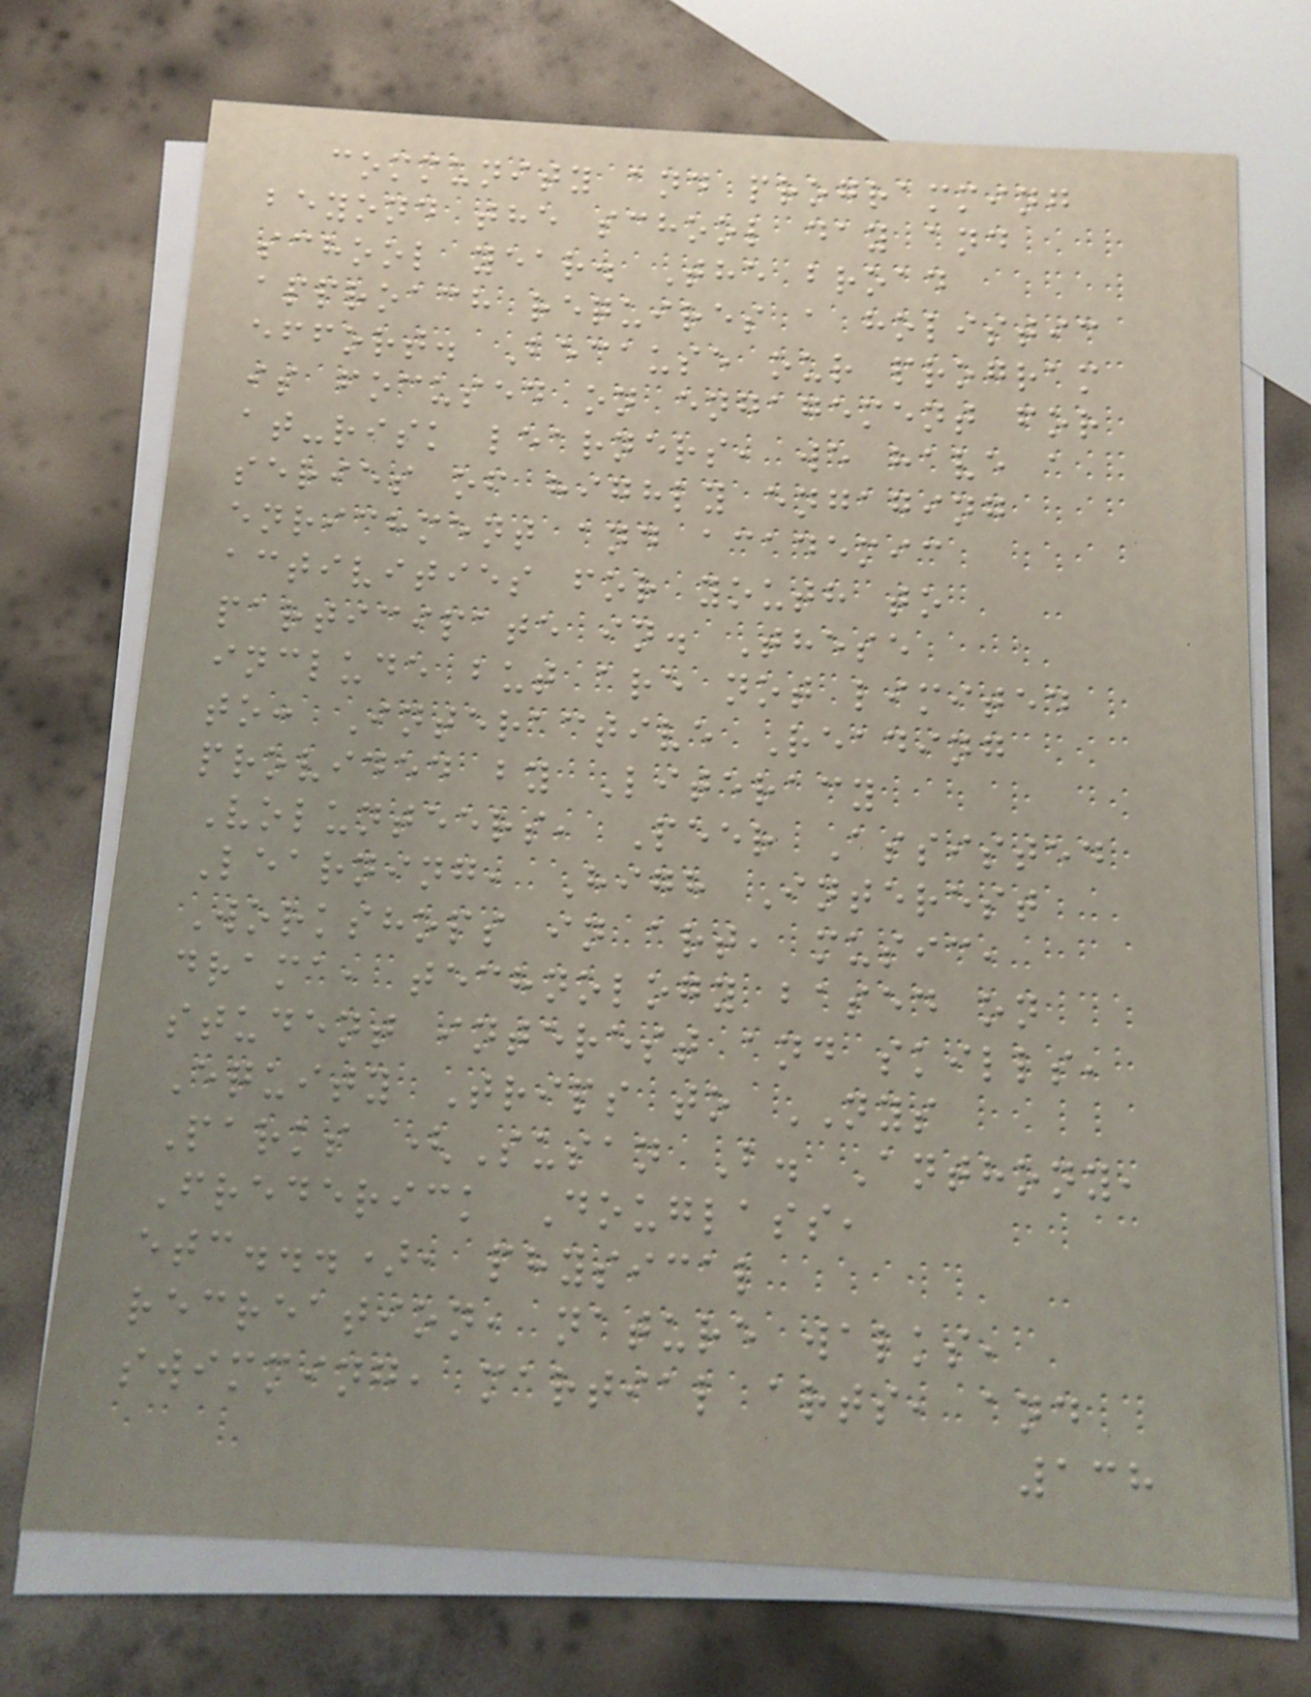community and programming
beyond the school day and
school year. The broad
approach requires a holistic
effort. Because our program
is focused on engagement for
at-risk learners, we have a
series of highly engaging
enrichment and academic
activities for youth to
participate in. These
include but are not limited
to: Interactive Reading
provided by Literacy
Volunteers, Peer Assisted
Learning, High Interest
Workshops in art, music,
drama, technology based on
student interest and skills,
Equity Trips to NYS
Parks (Susan B. Anthony,
Frederick Douglass,
etc...), physical
recreation, nature walks,
swimming, martial arts, and
138
